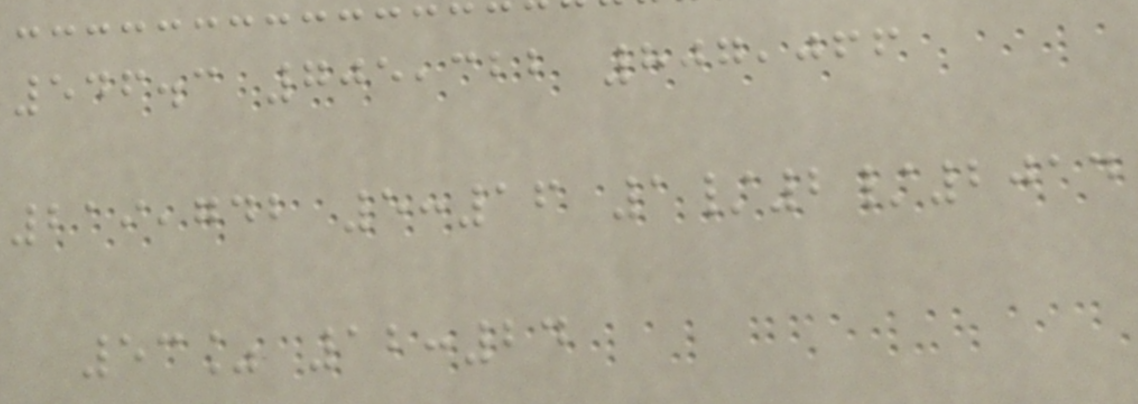546.3 705,322 807,066
219,742 5:16 1/2/2014
53% 12:24
